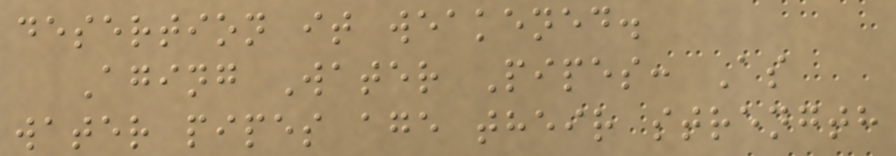desertion it weakened.
Aging Water Pipes: As
water pipes age their strength
